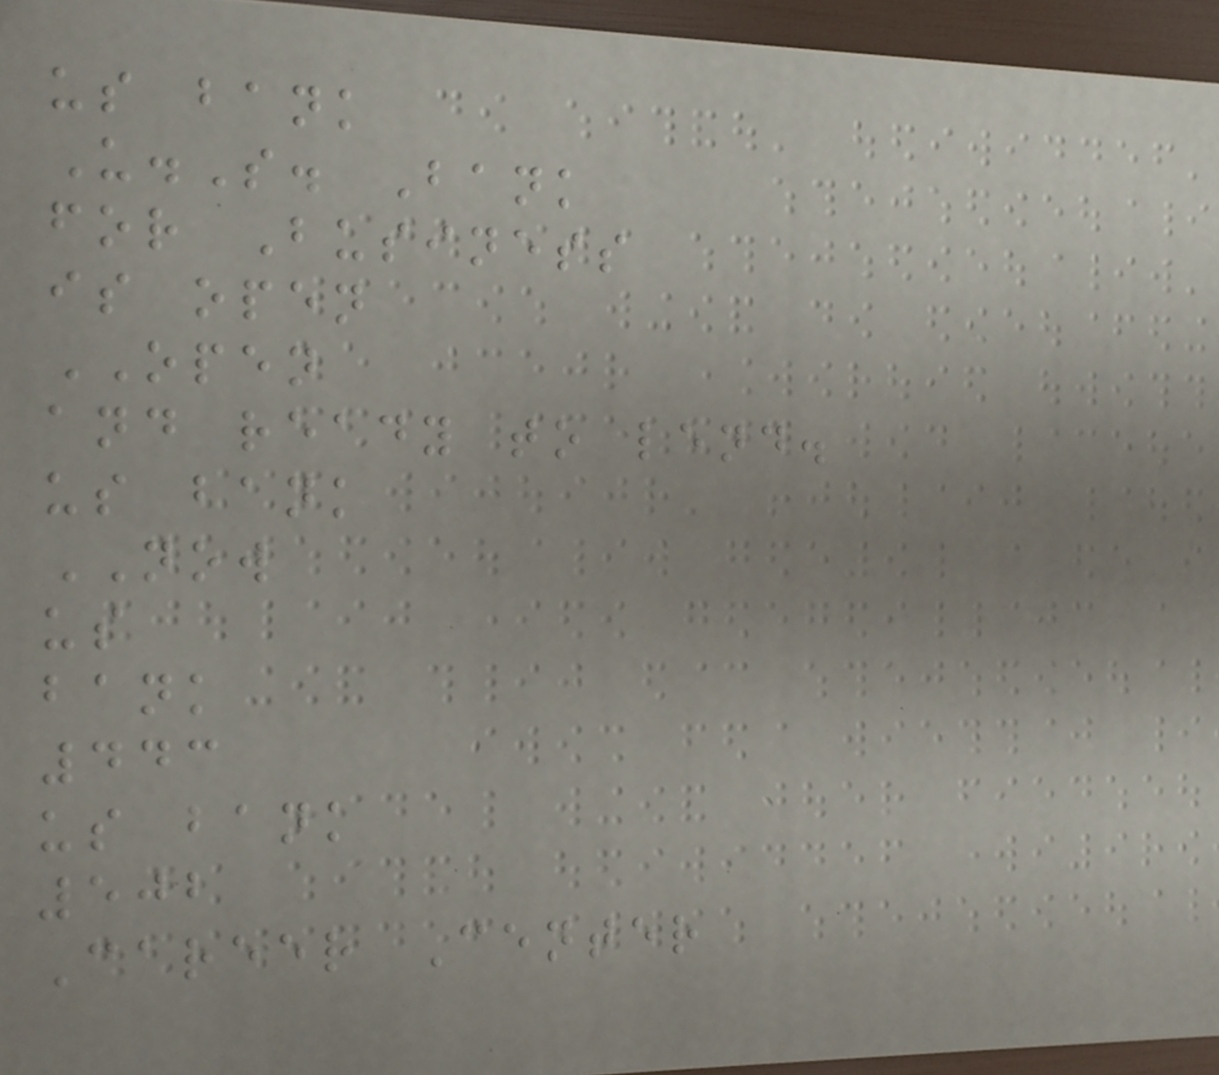us bank
U.S. Bank
for Business
is open
OPEN
and ready to lend.
us bank
NOW
us
bank
443
us bank
502
Career Center
